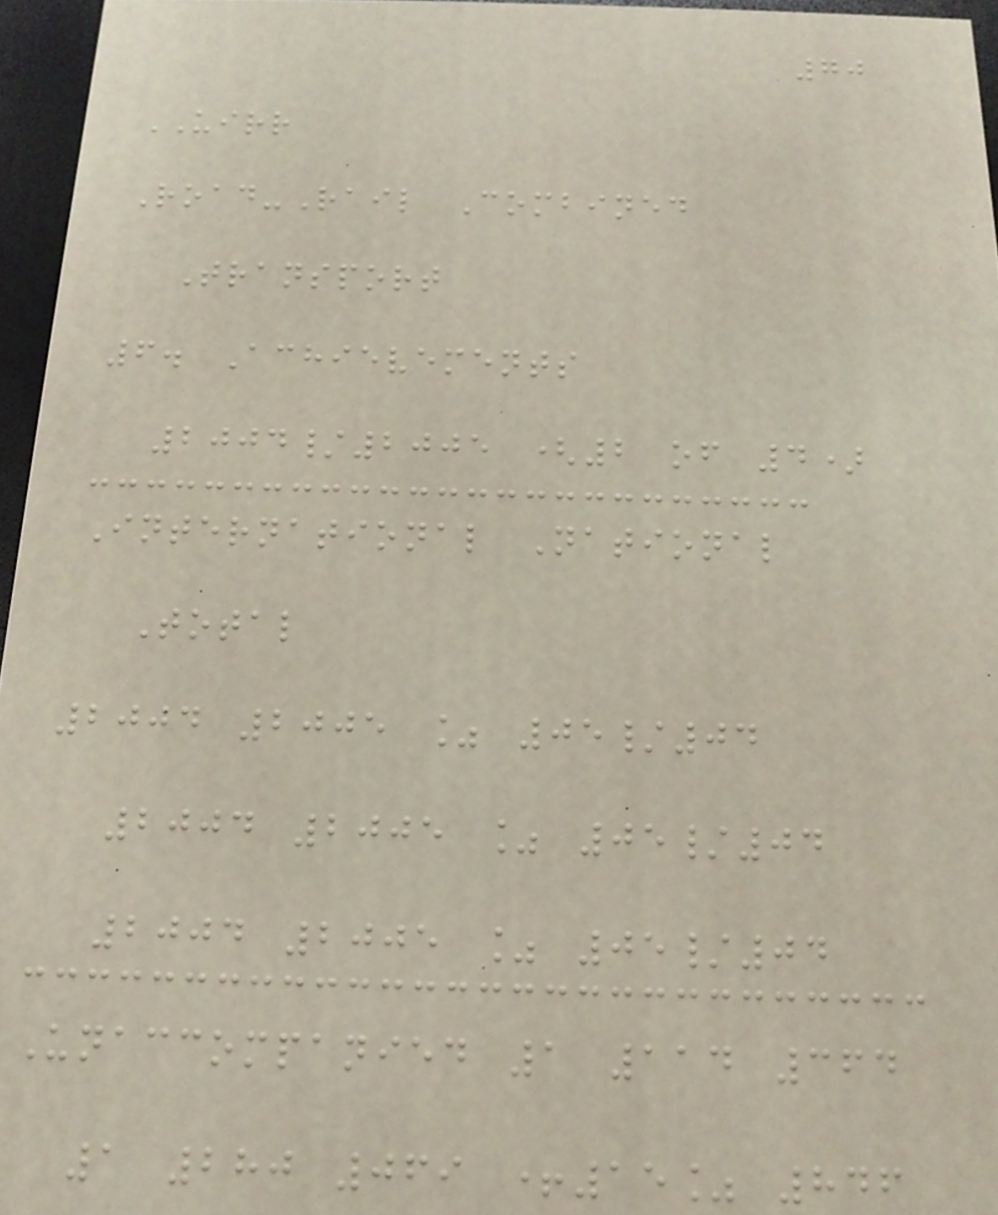70
UIRR
Road-Rail Combined
Transport
6. Achievements
2004/2005 (2 of 4)
International National
Total
2004 2005 % 05/04
2004 2005 % 05/04
2004 2005 % 05/04
Unaccompanied 1 114 364
1 280 069 +15% 846
